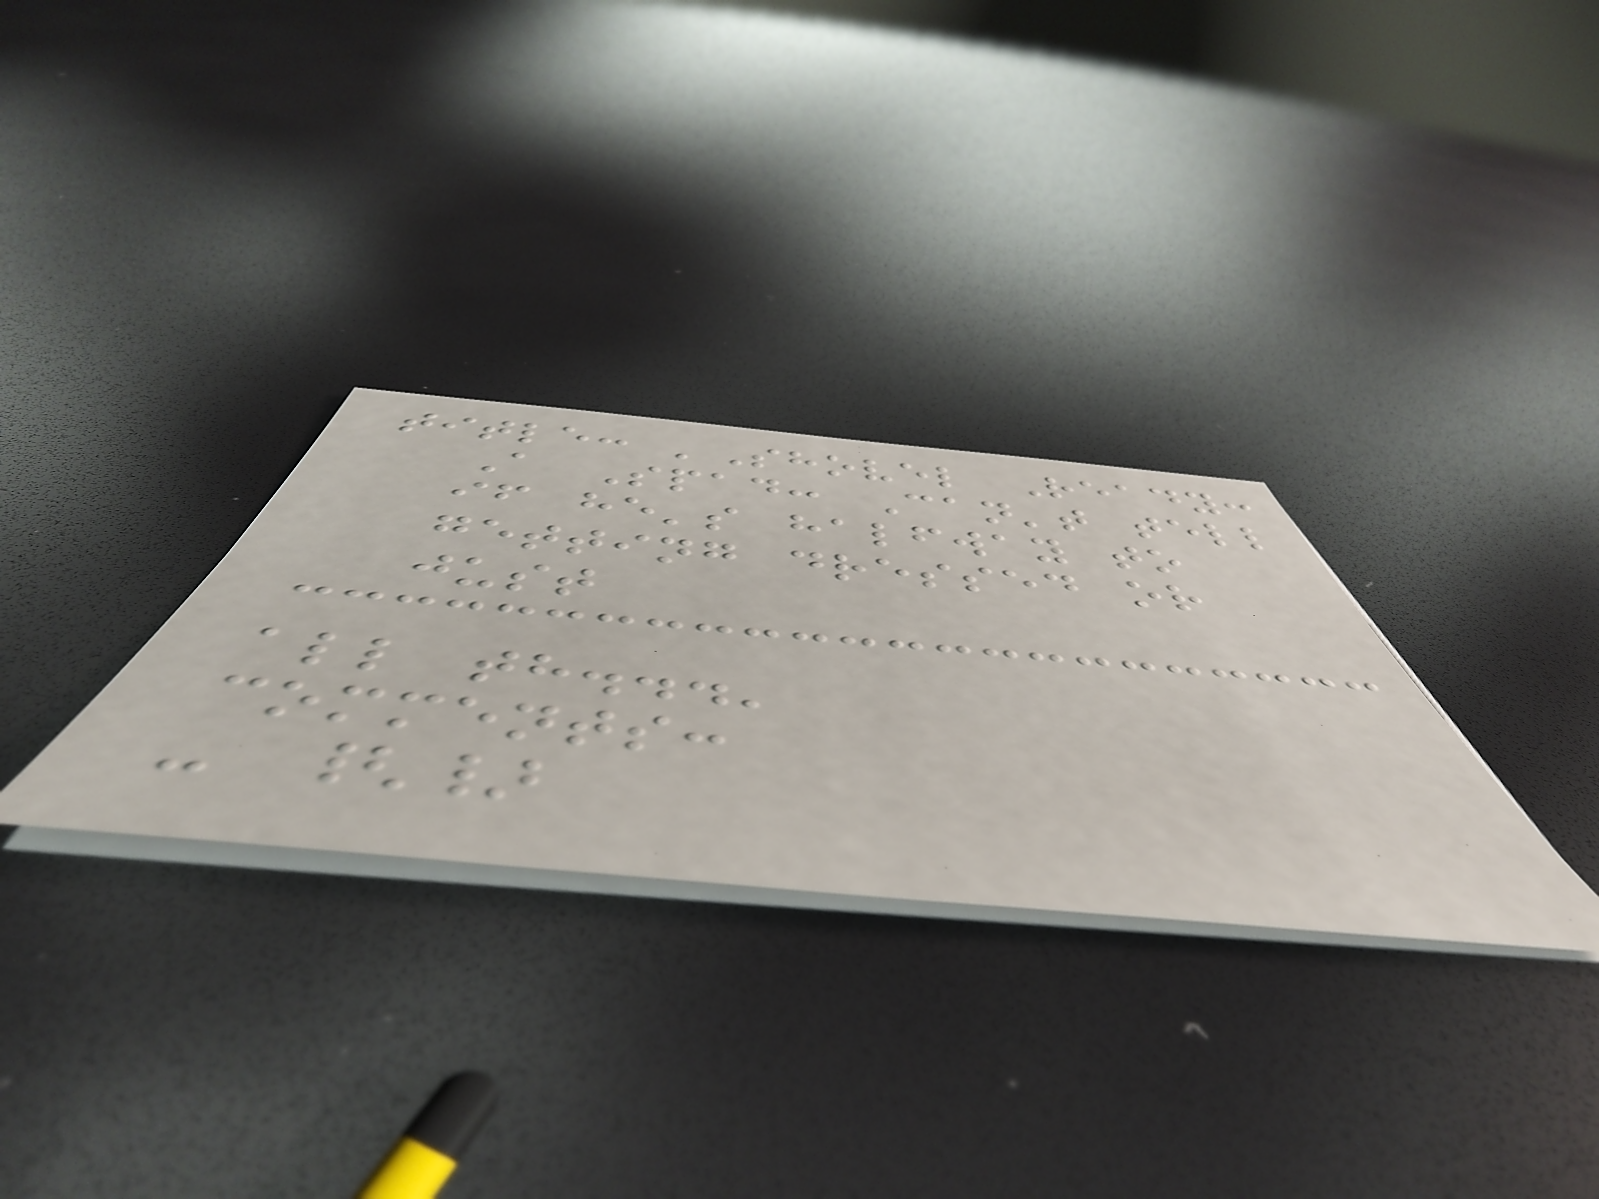title: 'Shovel Ready:
A Spad: Can't tell
if he's halfway to
getting dressed or
just
all th...'
comments:
- {}
